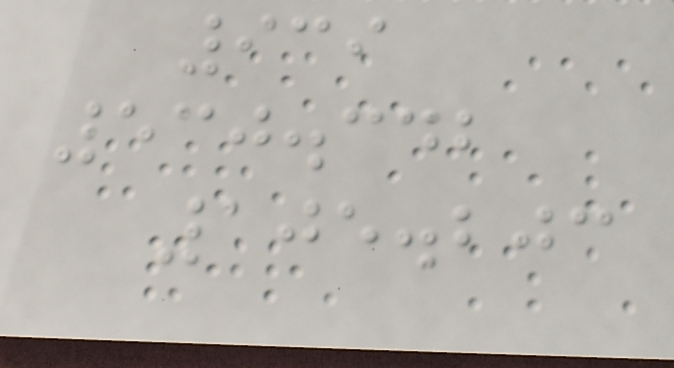939
530.342
105.203
